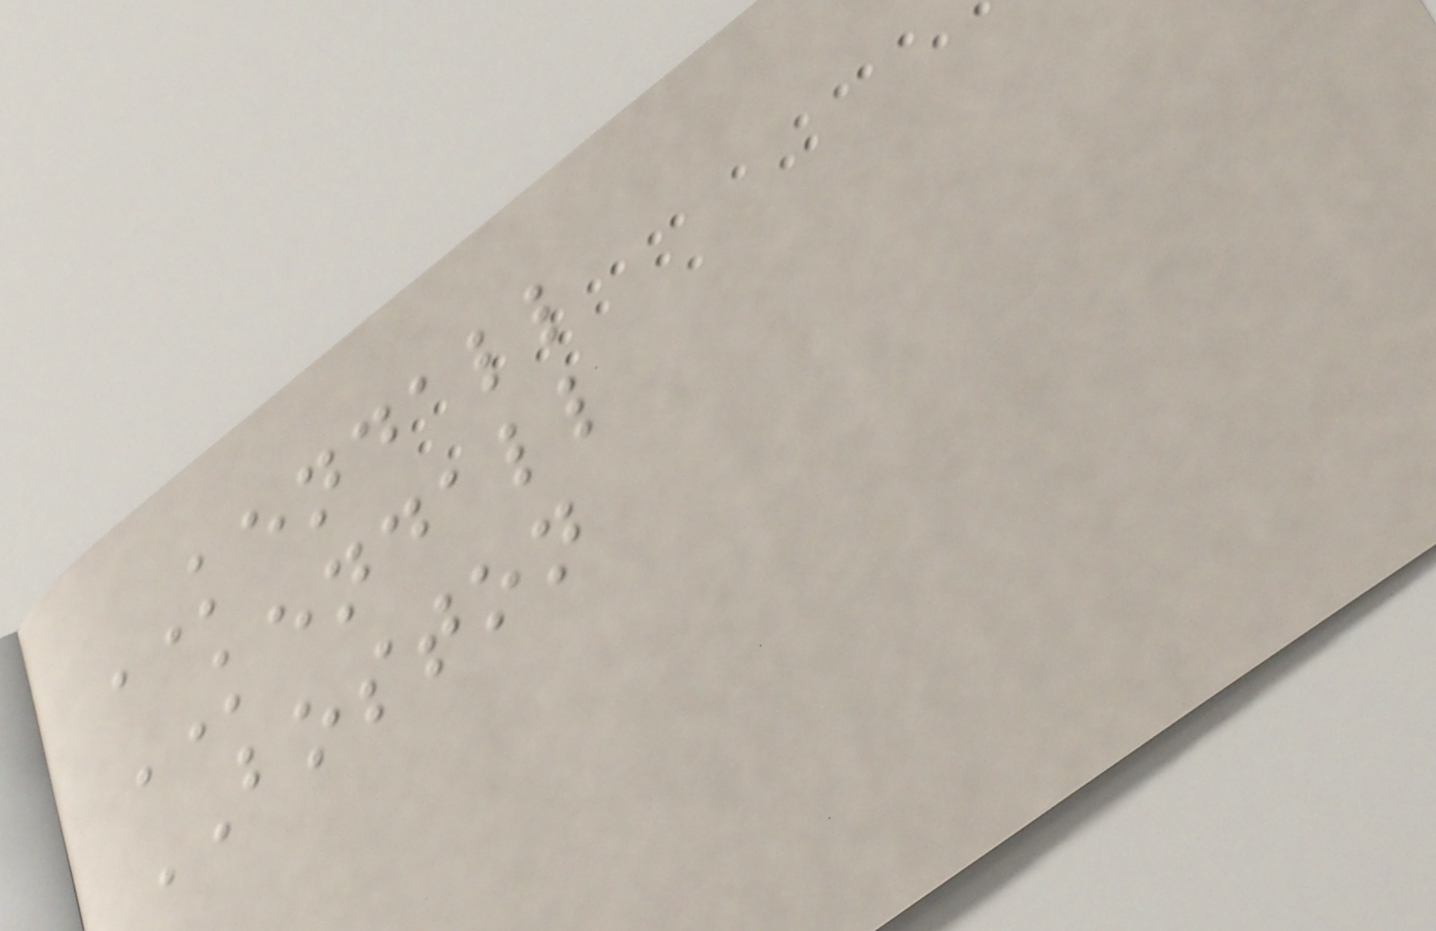KENDALL
KENDALL
BOSTON
